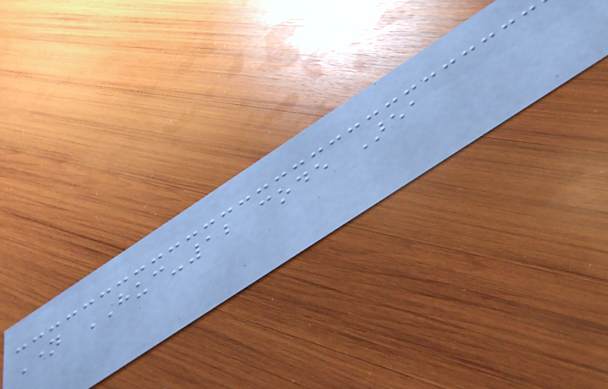Name HUC-12 code Area
